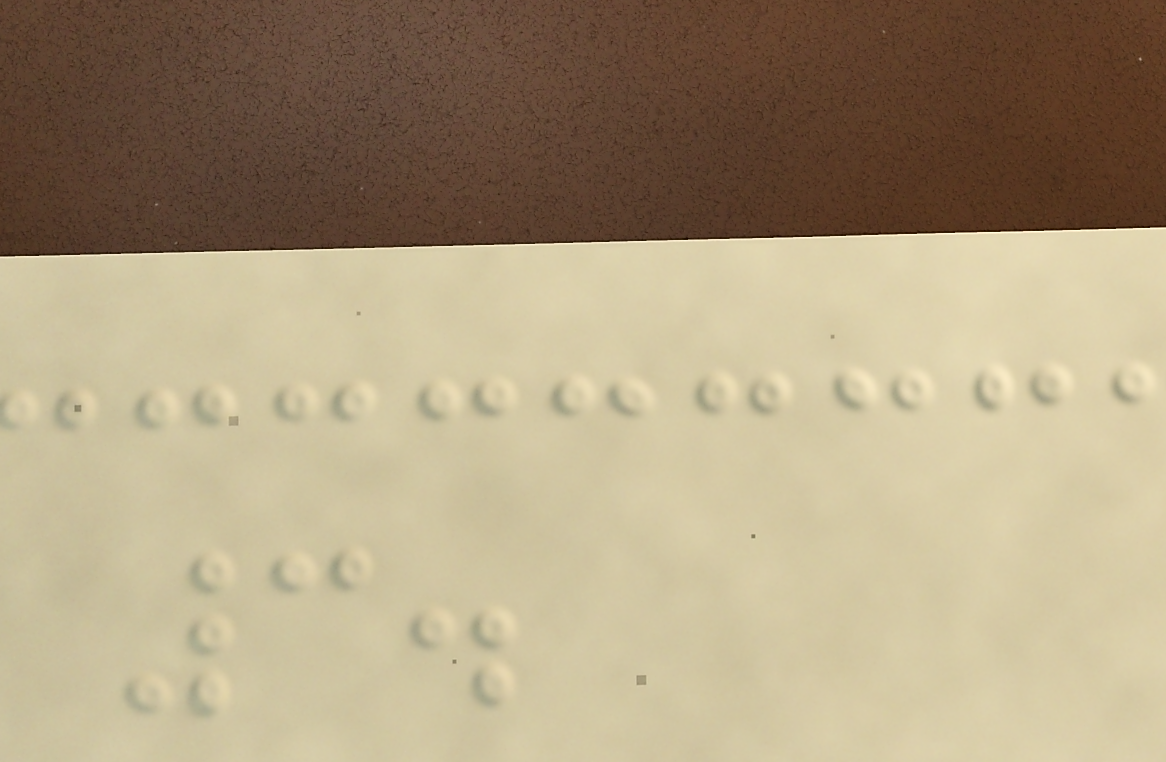3.
